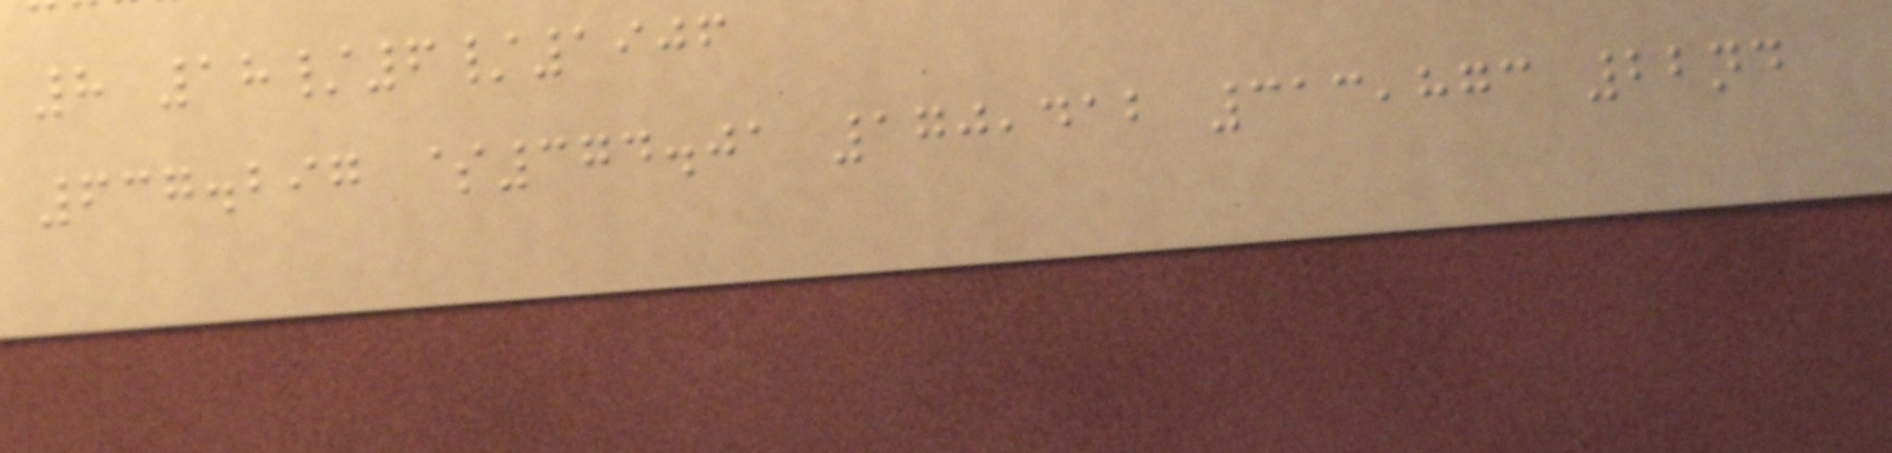8 18/6/1906
637.297 $374.01 170,412 313,873 22nd
